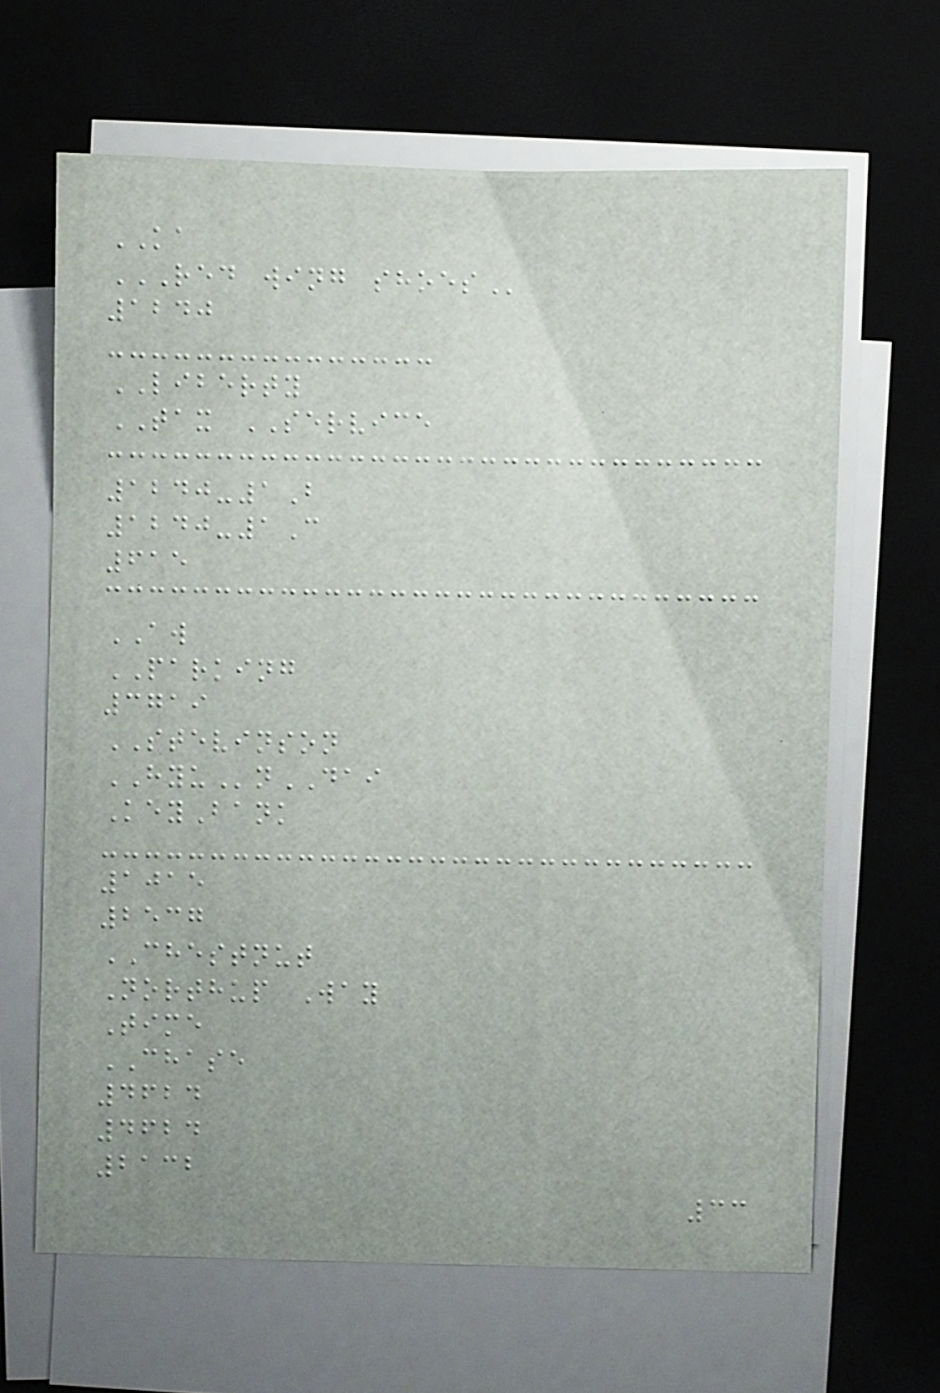KA
RED WING SHOES
1240
LIBERTY
TAX SERVICE
1240-1B
1240-1C
615
AW
PARKING
3719
STEVINSON
HYUnDAI
KeyBank
1015
2537
CHESTNUT
Northup Way
Time
CHASE
4624
4624
2132
33
